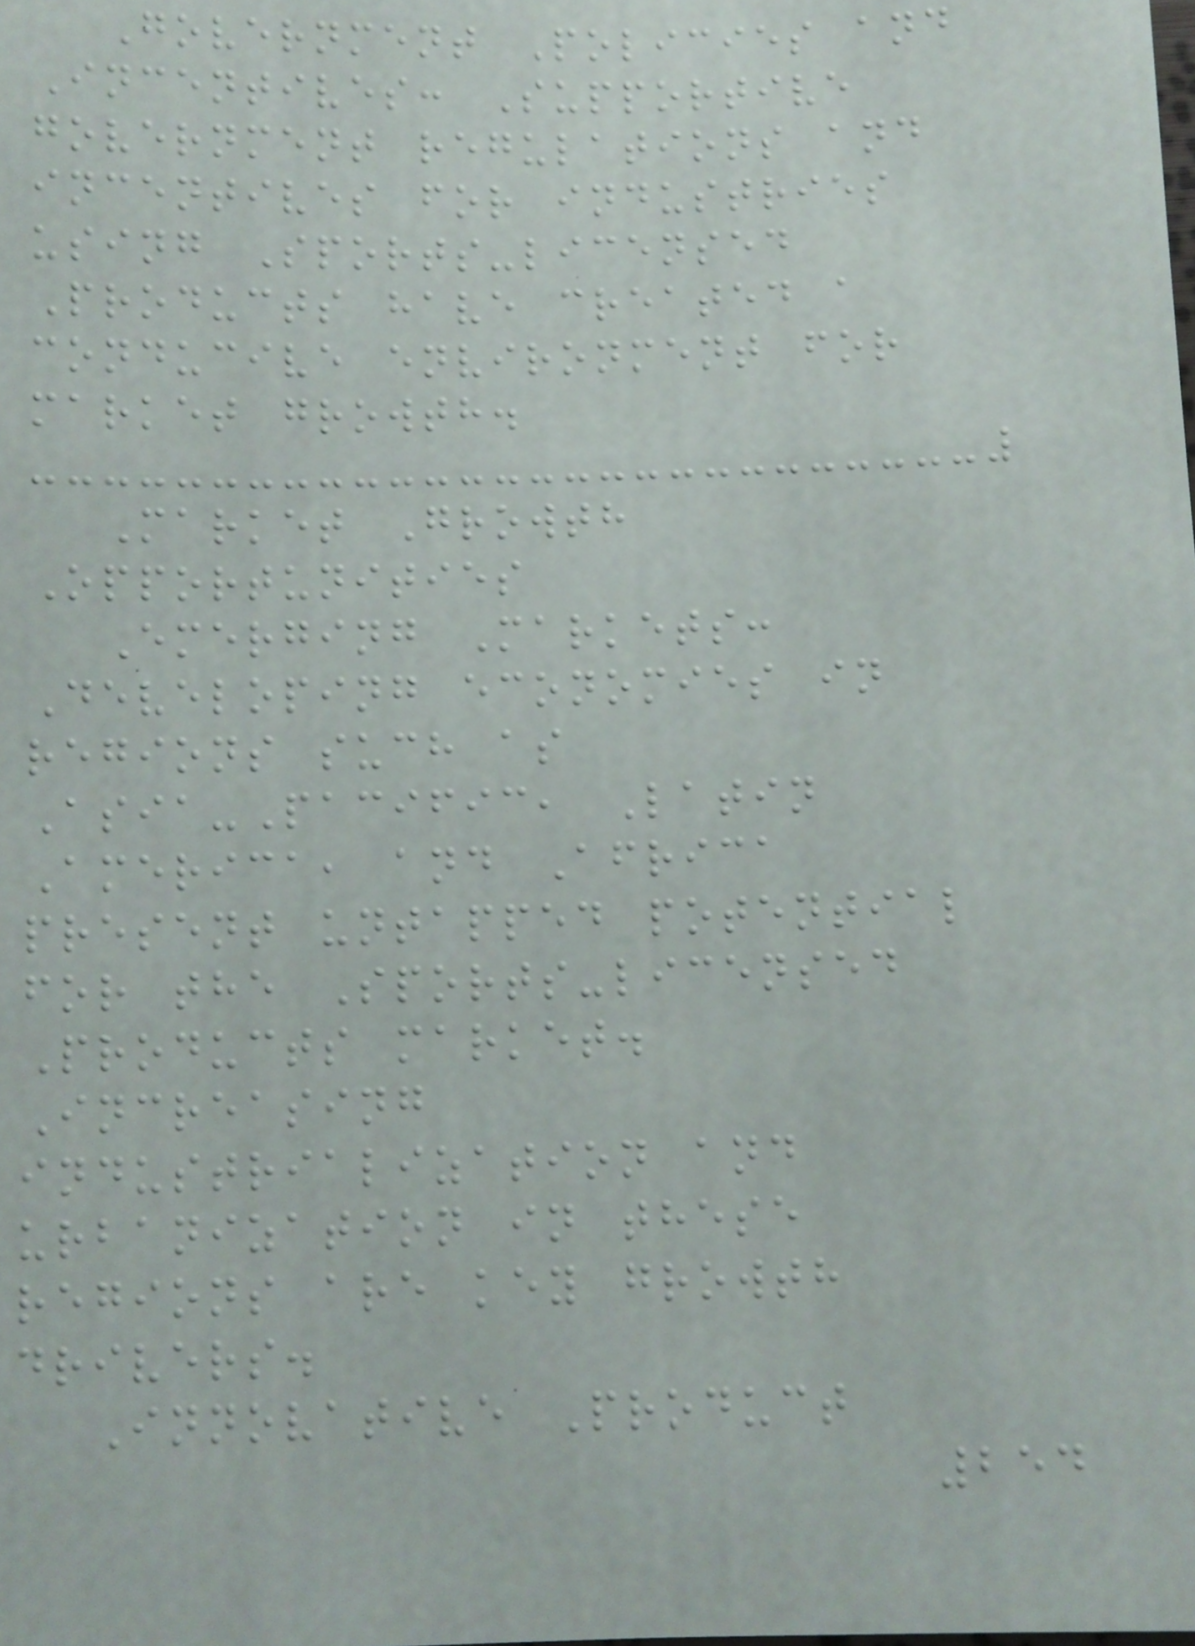Government Policies and
Incentives: Supportive
government regulations and
incentives for industries
using Sports-licensed
Products have created a
conducive environment for
market growth.
Market Growth
Opportunities
Emerging Markets:
Developing economies in
regions such as
Asia-Pacific, Latin
America, and Africa
present untapped potential
for the Sports-licensed
Products market.
Increasing
industrialization and
urbanization in these
regions are key growth
drivers.
Innovative Product
254
